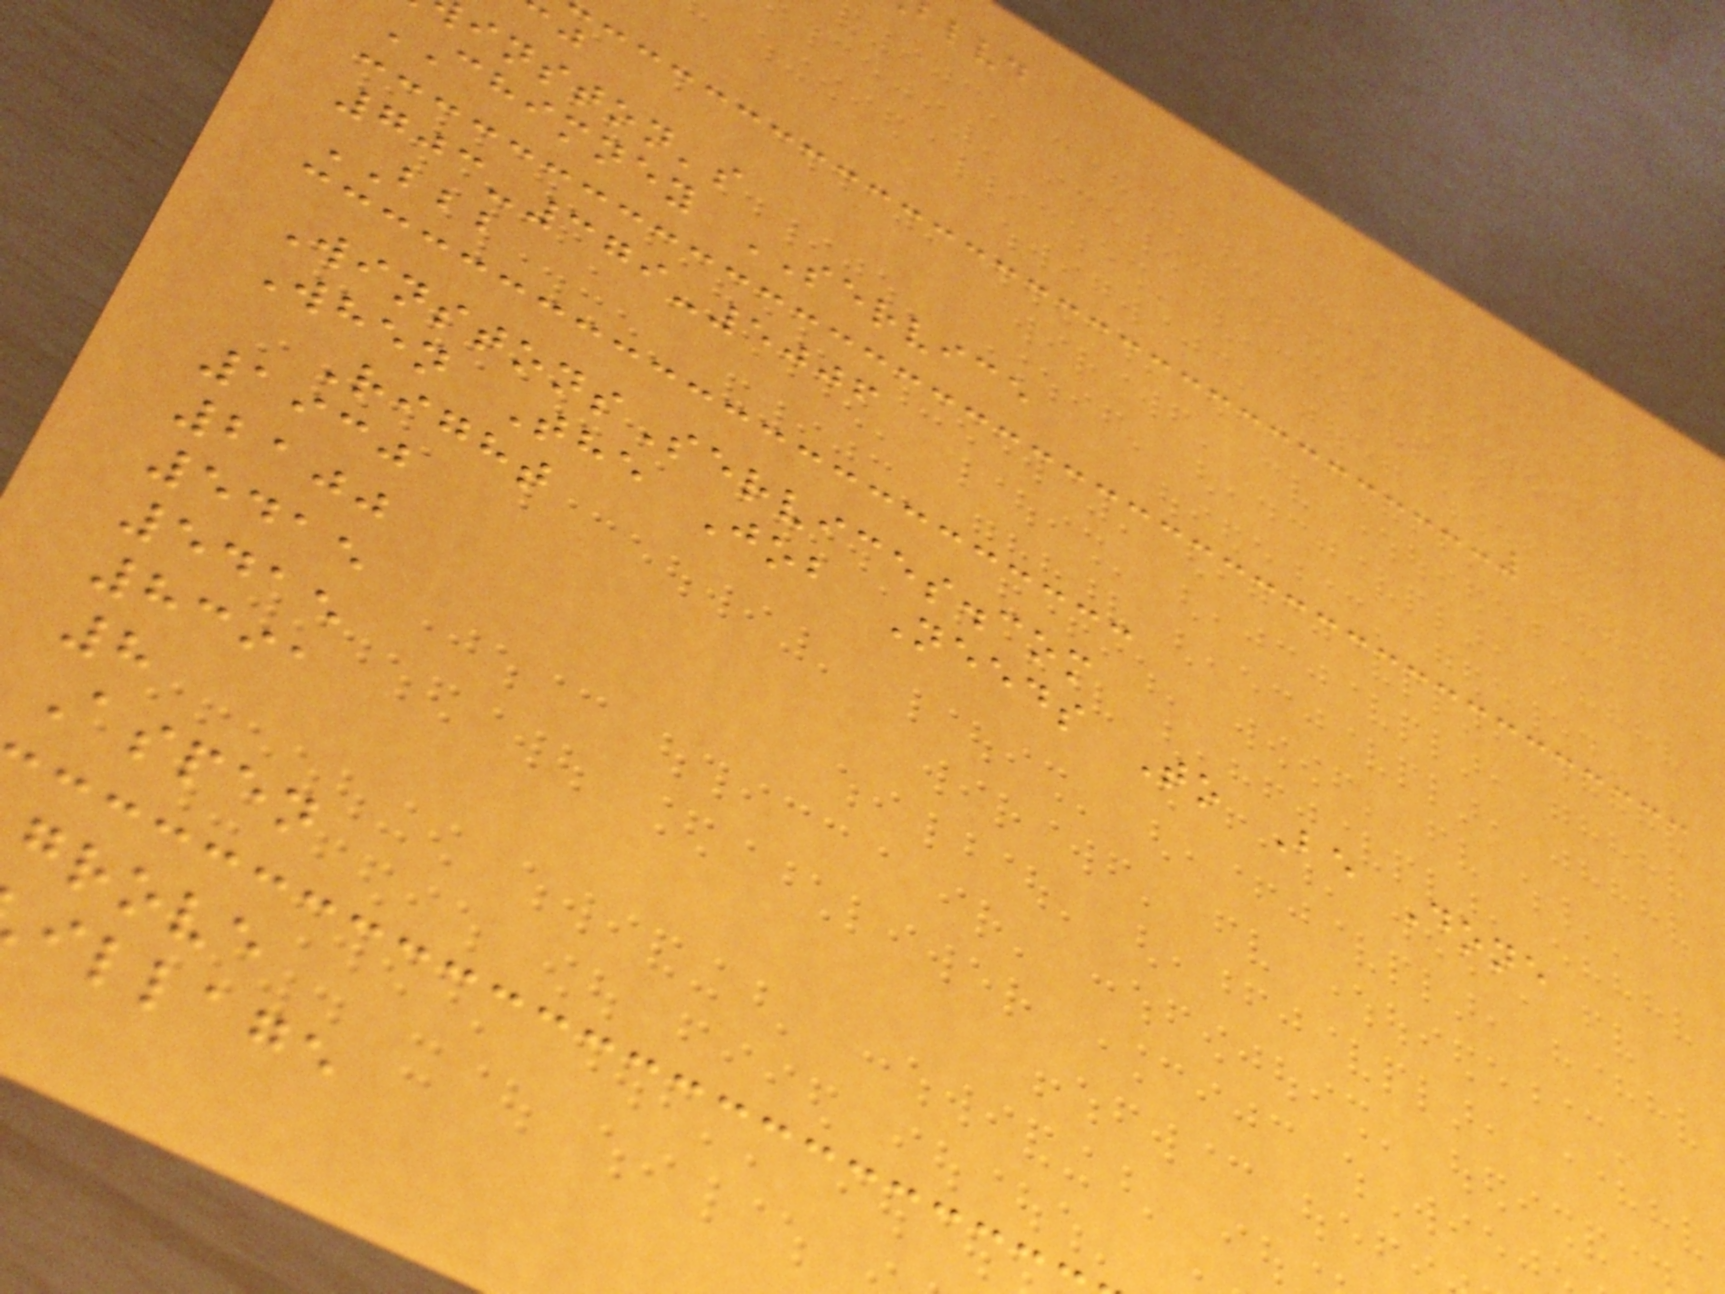inston's
CHIMNEY SERVICE
703-379-5006
BBB
WinstonsServices.com
When The Job Needs To Be Done
Right
1930
2100
5415
5415
8391
8
Aspen
grove
illage
